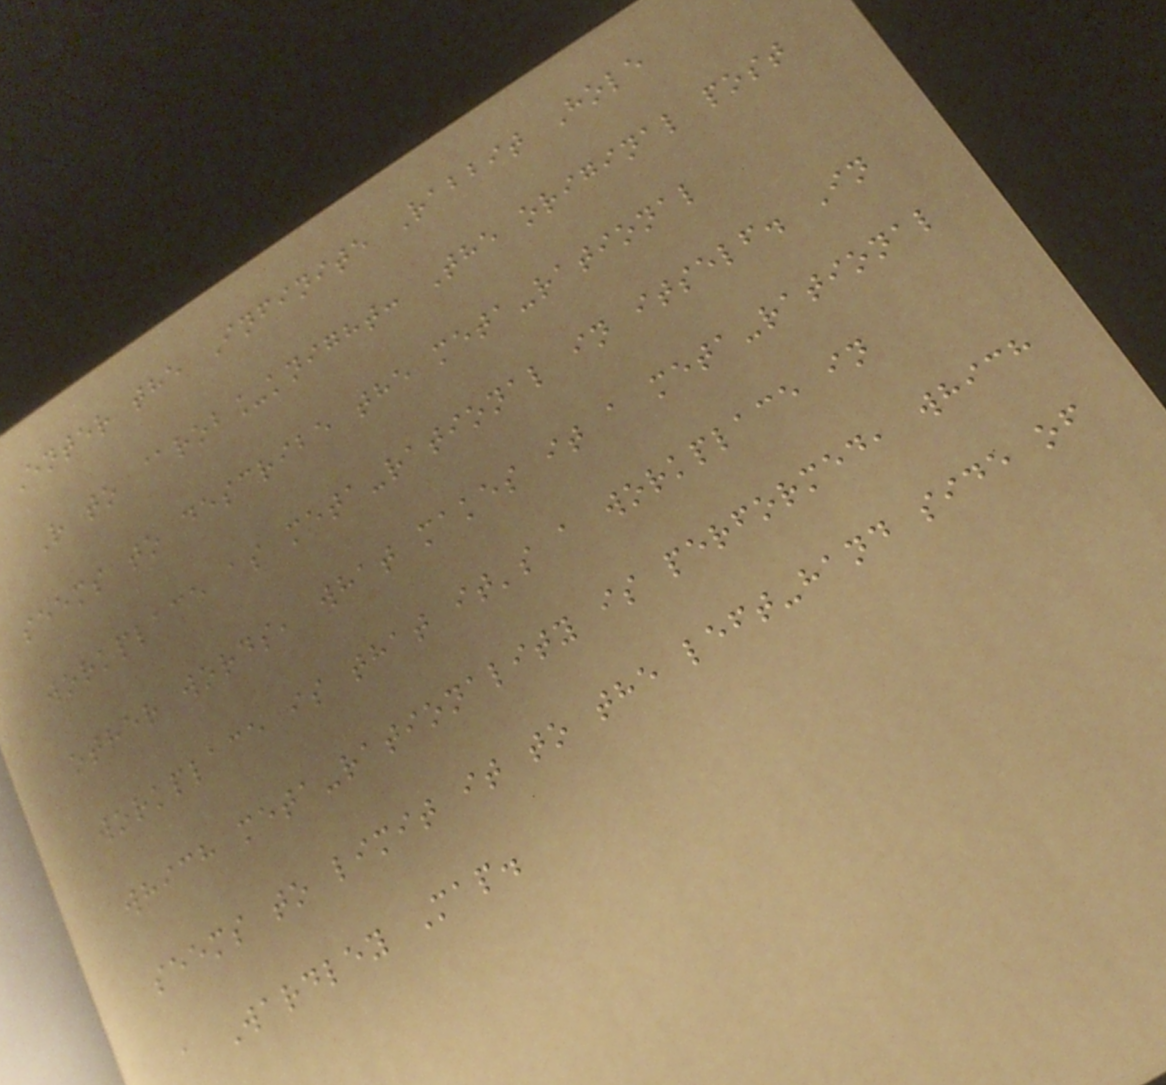Enter the Infinite Rabbit Hole
R to @rob_knight: The original post
seems to describe the meta-rational
workplace as meta-rational in itself. In
other words, what makes it a meta-rational
workplace is that it's a workplace in
which meta-rationality is performed, which
seems to limit it to the left-hand side of
a Wardley Map.
